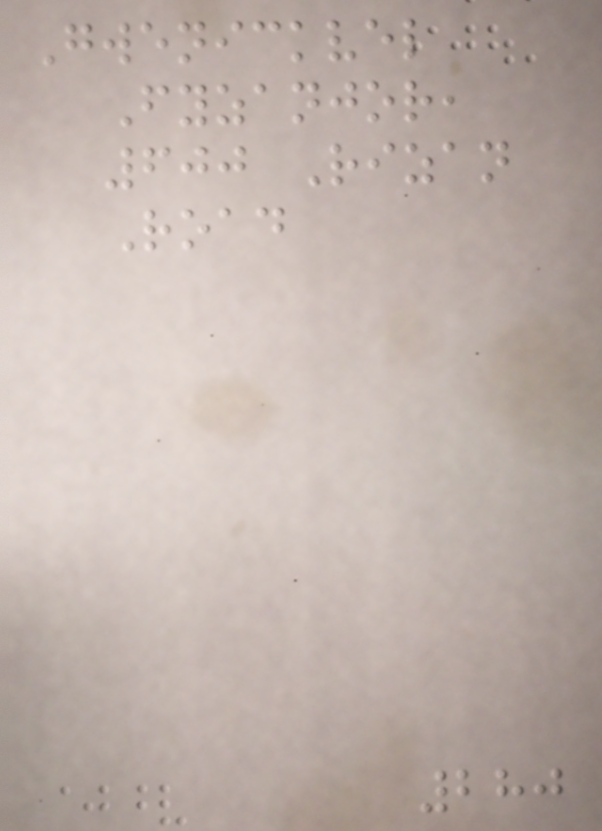Gwenickvel
Fyzanjor,
600 Rizan
Road
280
